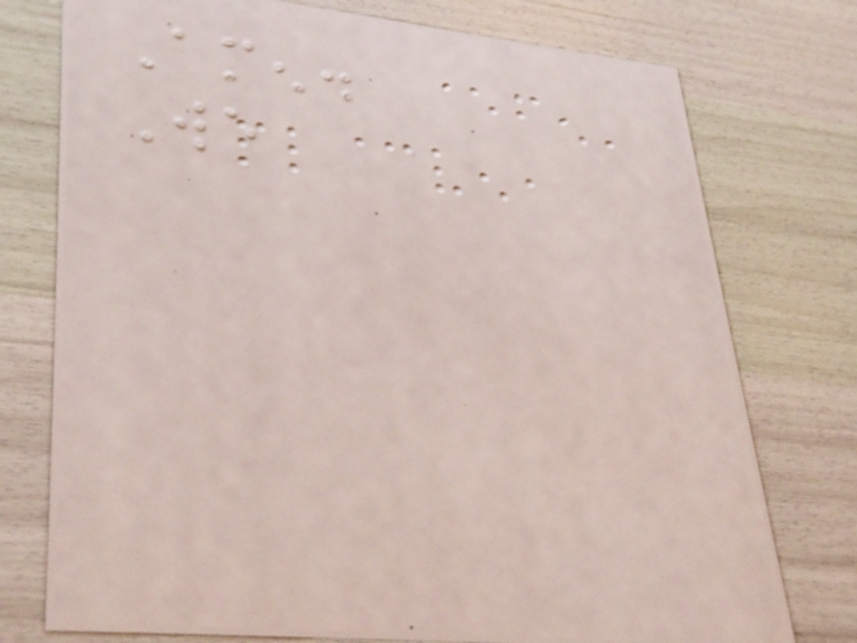Amen.
We
